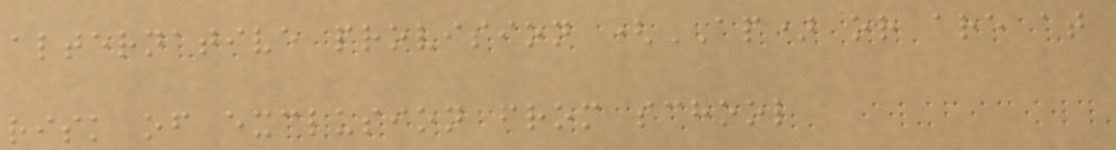alternative provision (AP) or are at
risk of exclusion from school
